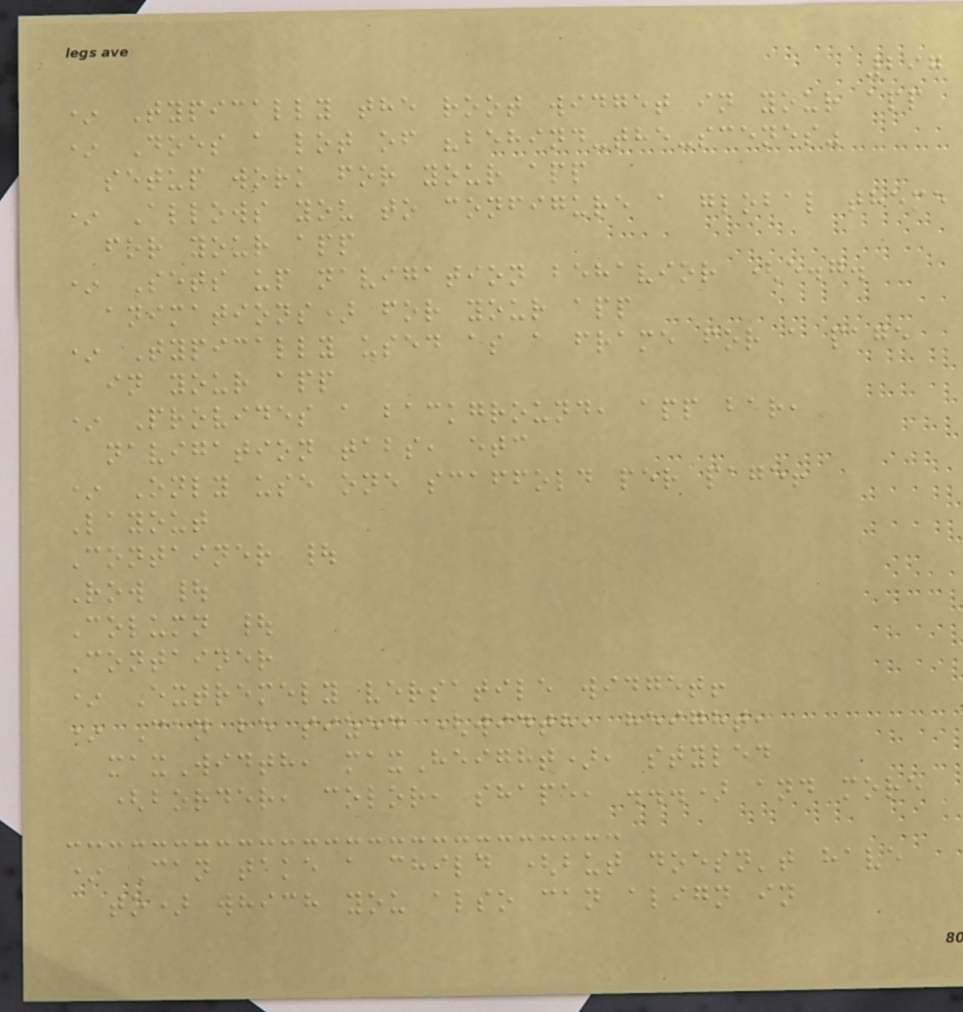297
* Typically the root widget in your app
* Does a lot of "behind-the-scenes"
setup work for your app
* Allows you to configure a global theme
for your app
* Sets up navigation behavior (e.g.
animations) for your app
* Typically used as a frame for a page
in your app
* Provides a background, app bar,
navigation tabs, etc
* Only use one scaffold per page!
Layout
Container |
Row |
Column |
Container
* Extremely versatile widget!
* Can be sized (width, height,
maxWidth, maxHeight), styled
(border, color, shape, ...) and more
* Can take a child (but doesn't have
to) which you also can align in
